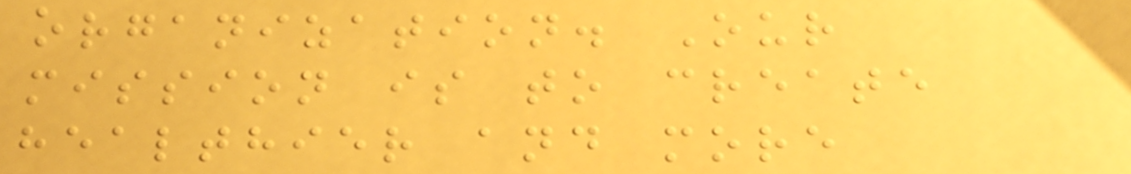organization. Our
mission is to create
healthier and more
